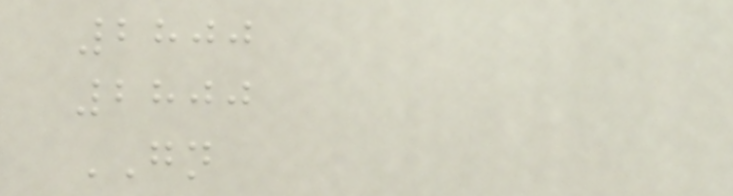2800
2800
GN
